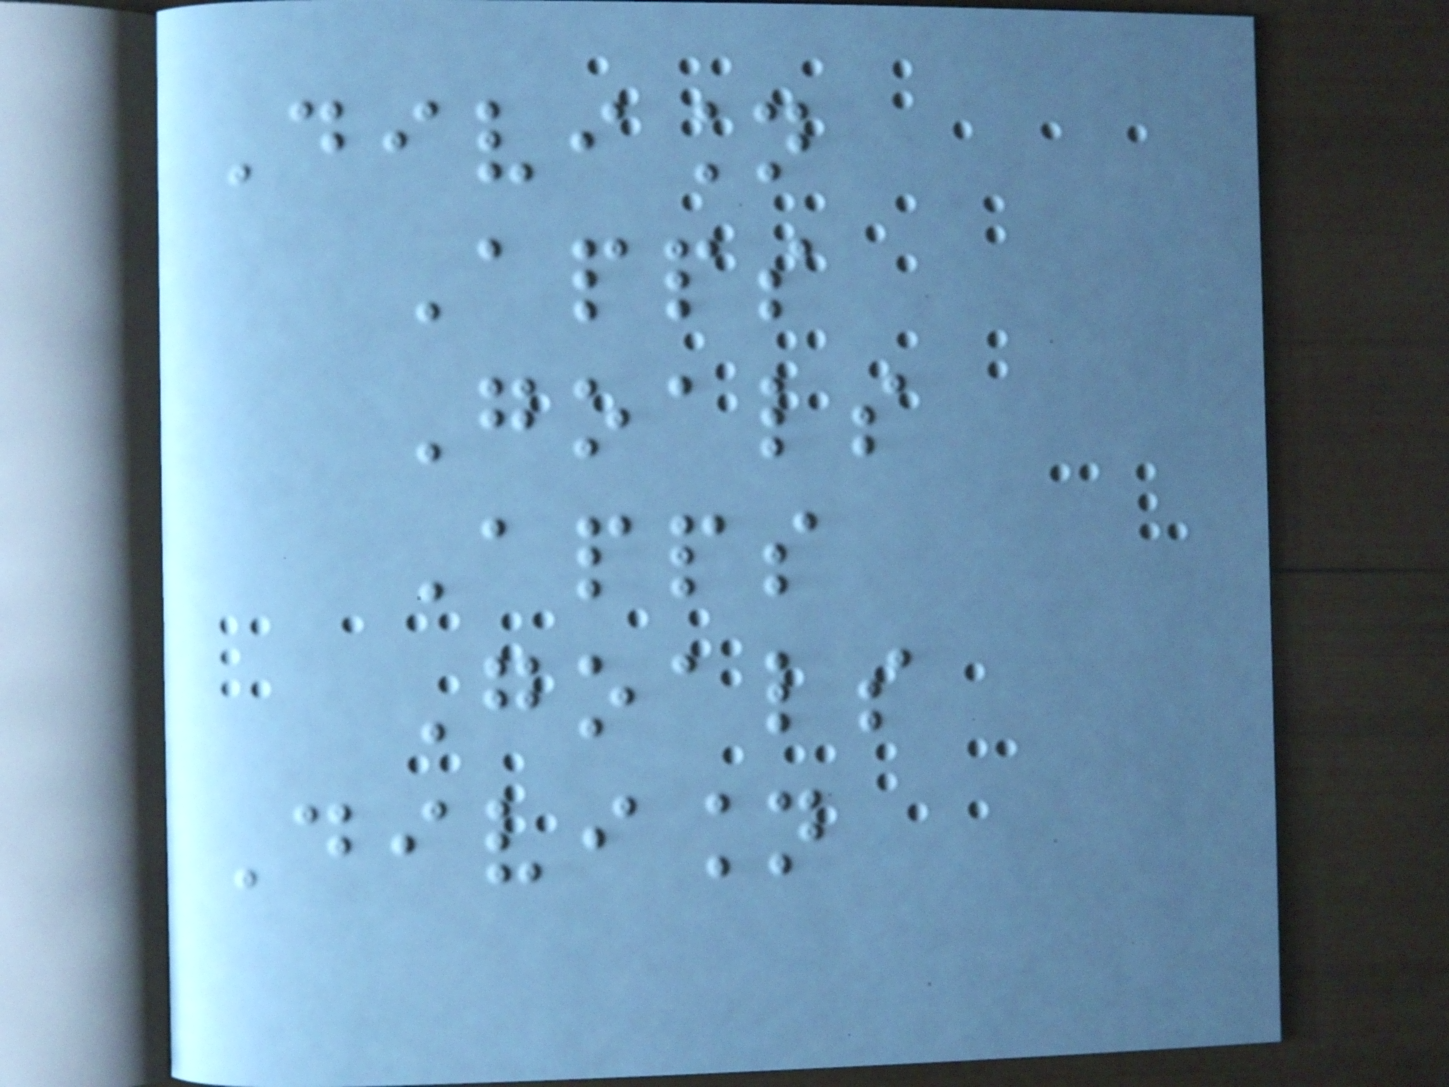Division
Apps
Goals
Apps
Goals
Division
